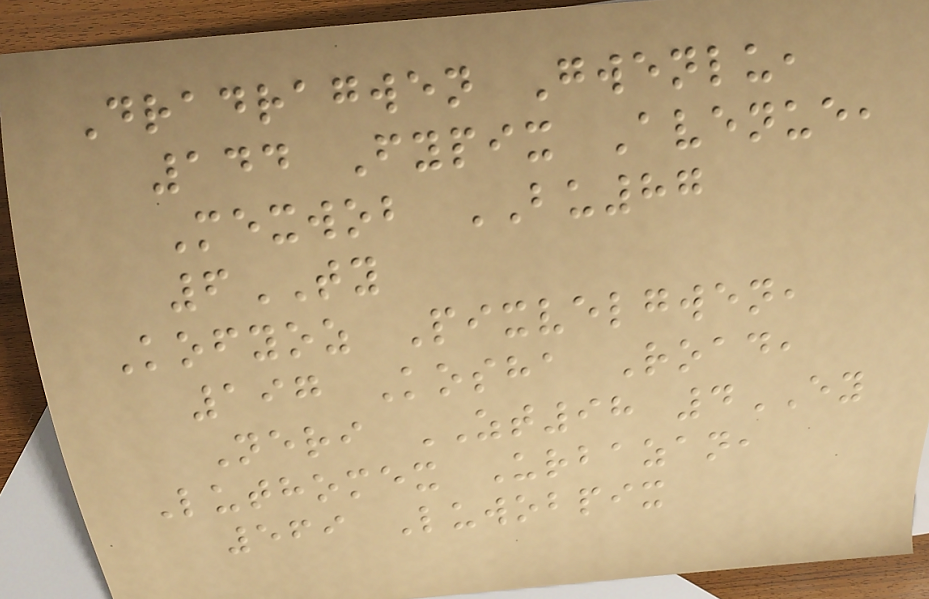Dradragwen Gwenlu,
144 Fypix Avenue,
Mexwob BU87
6TY
Kofyoz Pixvelgwen,
197 Kosha Road,
Neri ZT98 4EY
Luthomex Urbazan,
569 Luwobpix
